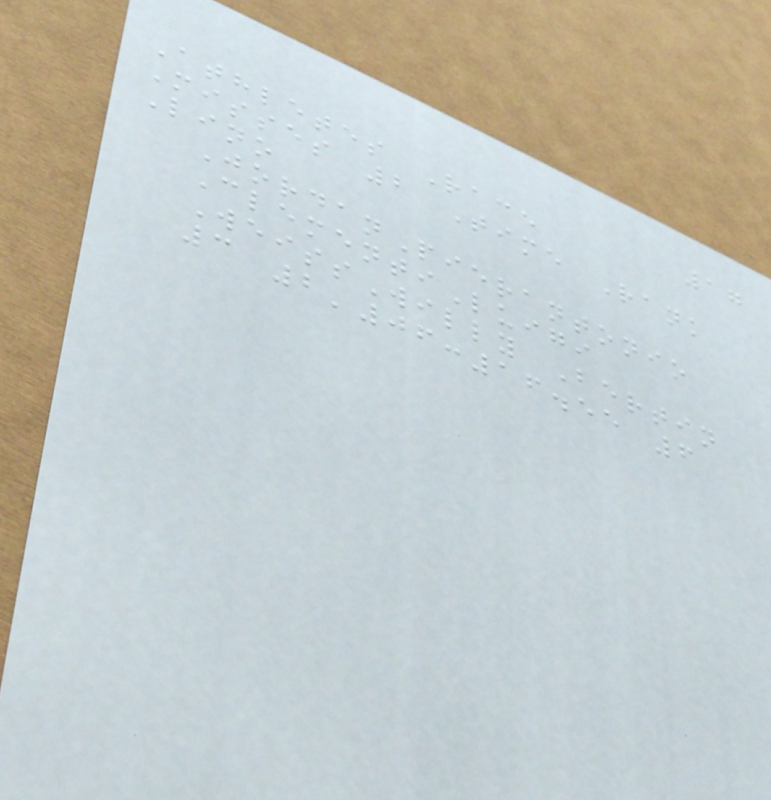17
Athletes Race
Misses 2 Time Rank
Lino
JordanPierantonio
ClementiLuigi
WeissWilly Bertin
3 2'06:16.55 6
